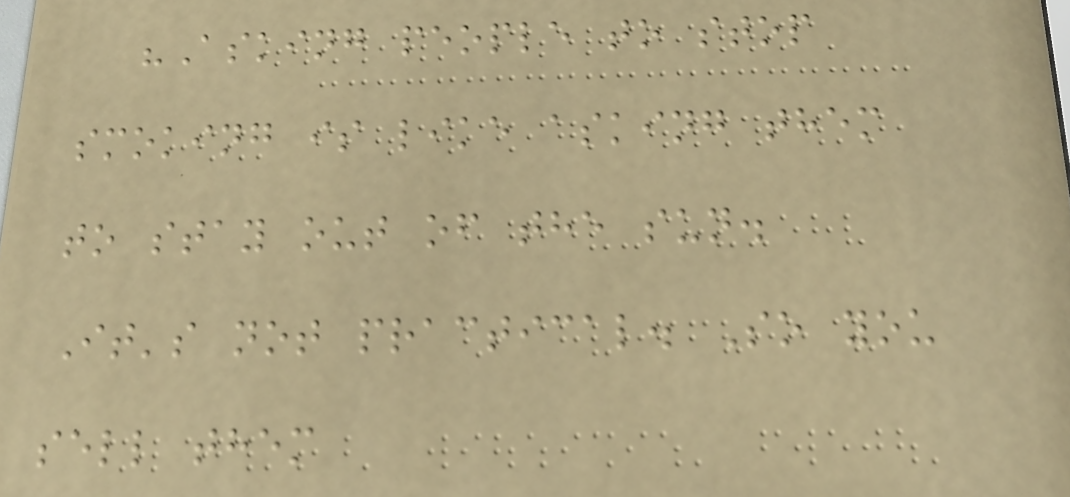"Asking people to stop
smoking is like asking them
to stay out of the sun.
It's not practical. So you
sell them
